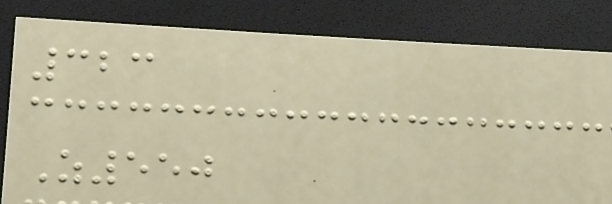323
Z550
